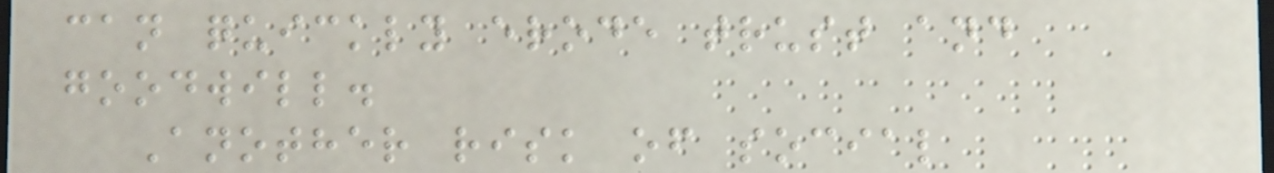can quickly erode trust and
goodwill.
Another risk of social
